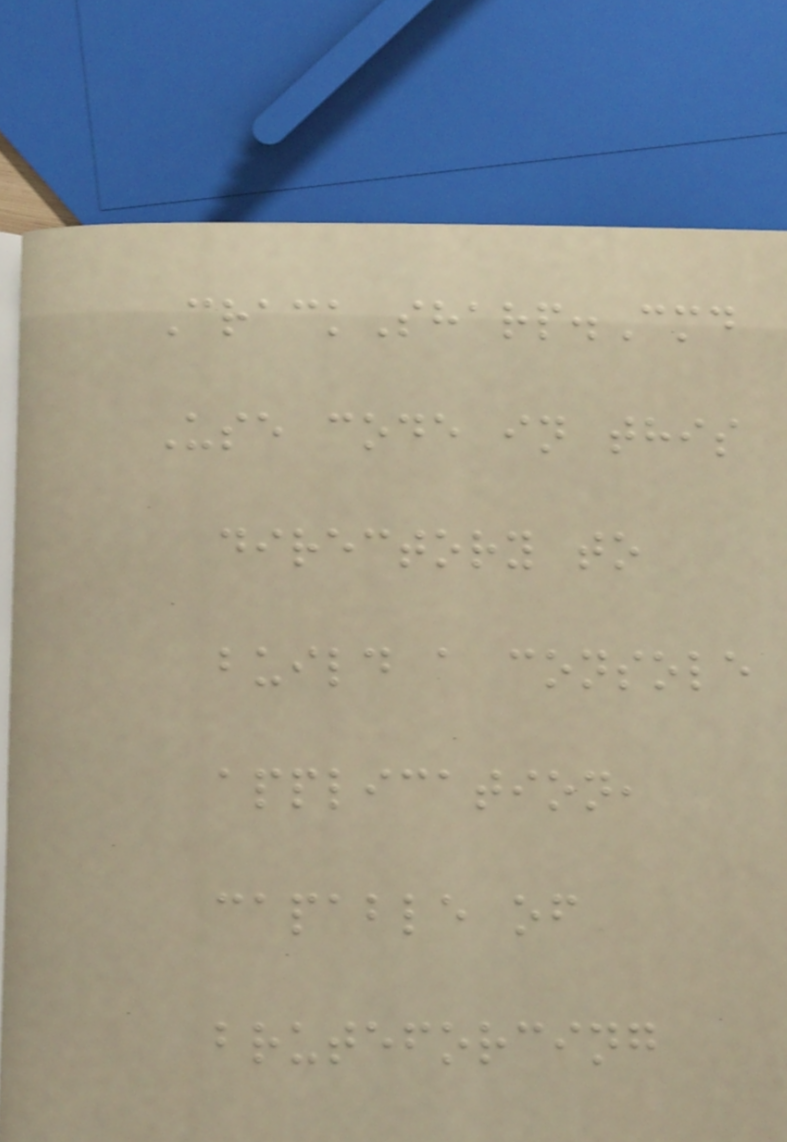CrackSharp.Cmd
Use code in this
directory to
build a console
application,
capable of
bruteforcing
